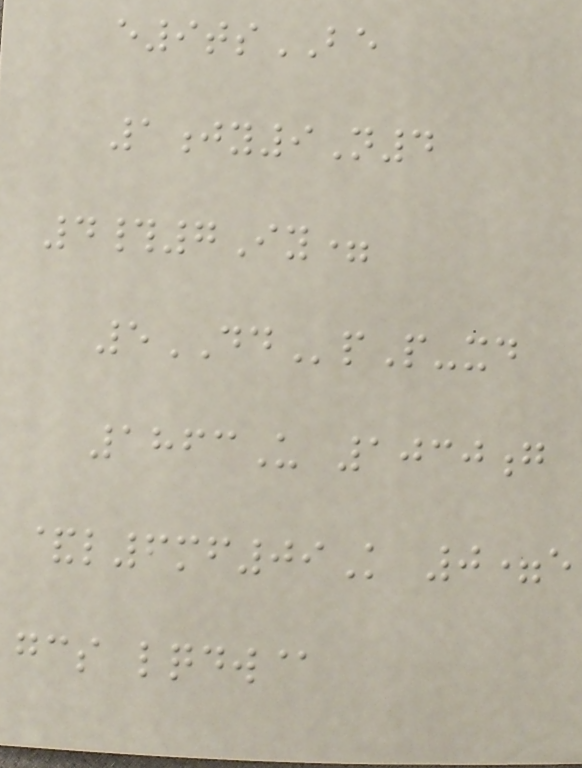e9tsBE
1jy9N4
4#7Iy=
5DDpP-xd
1863U 1030g
&l6mf09K 0=e
gcs lqdw@
